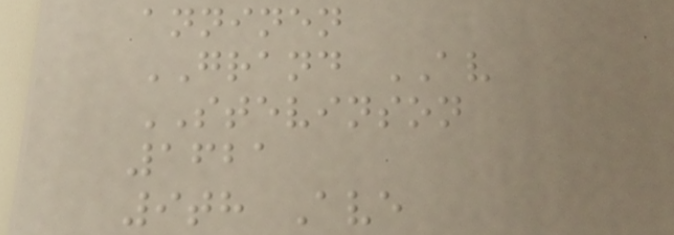anninen
GRAND AV
STEVINSON
1621
9th Ave
